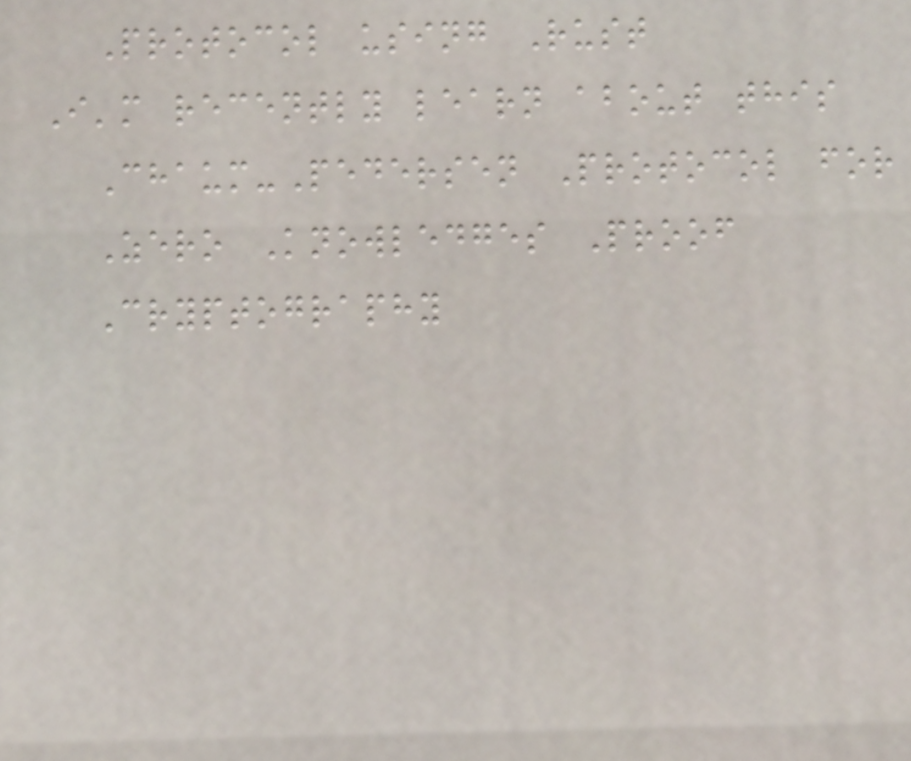Protocol using Rust
I'm recently learn about this
Chaum-Pedersen Protocol for
Zero Knowledges Proof
Cryptography
